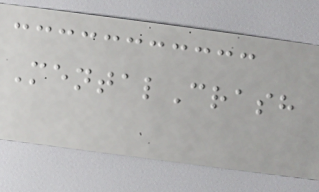MentalCrash
